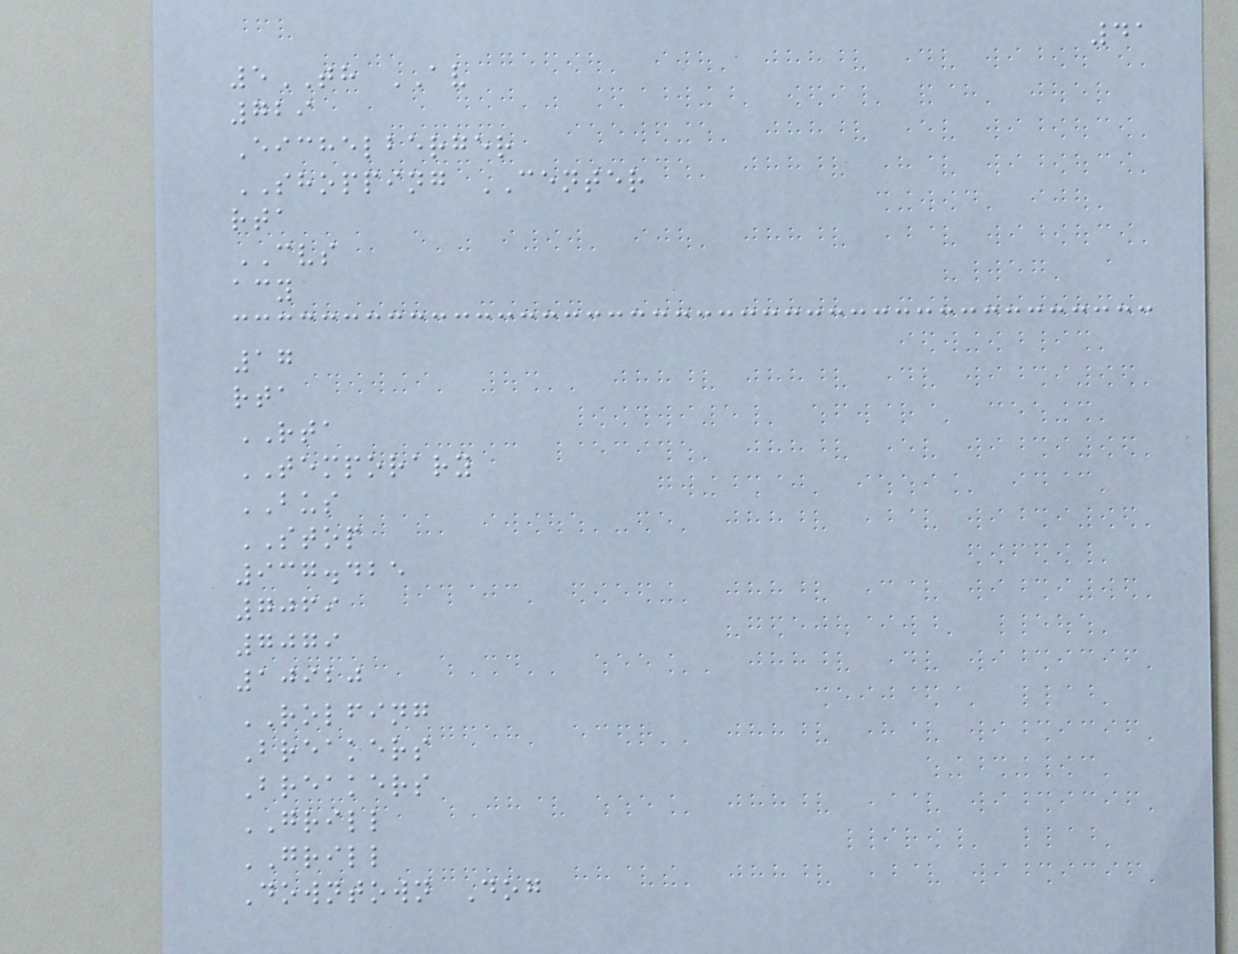41
5TH AV
729
Eichelberger
SHOPPING CENTER
rta
CVS
acy
17
rta
RTA
TEMPORARY
BUS
STOP
937.425
7069
7079
10920
ROLFING
Breakers
Breakers
GRILL
GRILL
Downtown Dog
